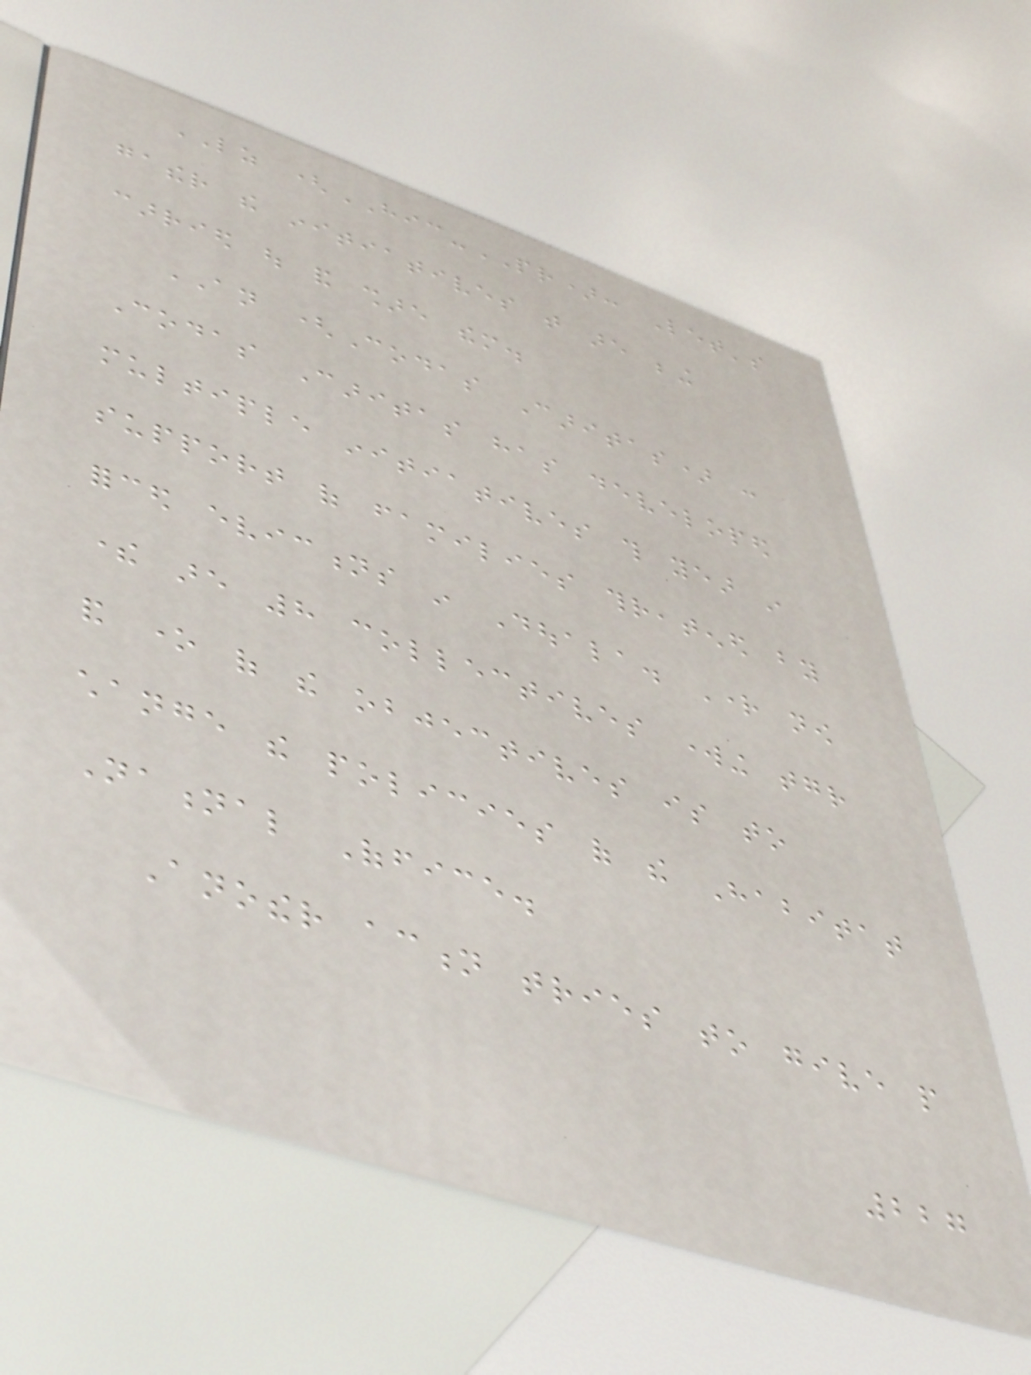LZ (HIC-PR): Let's
gather the initiatives that are being
carried out and share them.
AN (Codas Caritas) :
Codas Caritas has developed
multiple initiatives this year in
support of families threatened by
forced evictions in Douala. Right now
there are 8 collectives working together
and one of the objectives is to
change the policies of the Habitat
National Office.
Another action tries to give people
227
